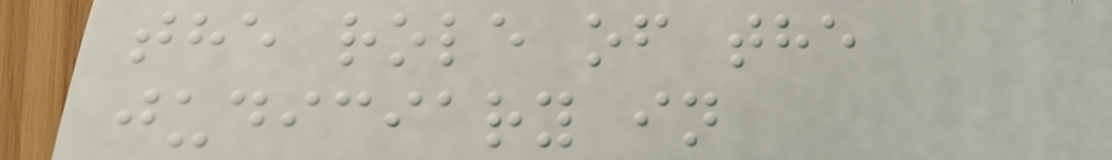the role of the
judiciary in
